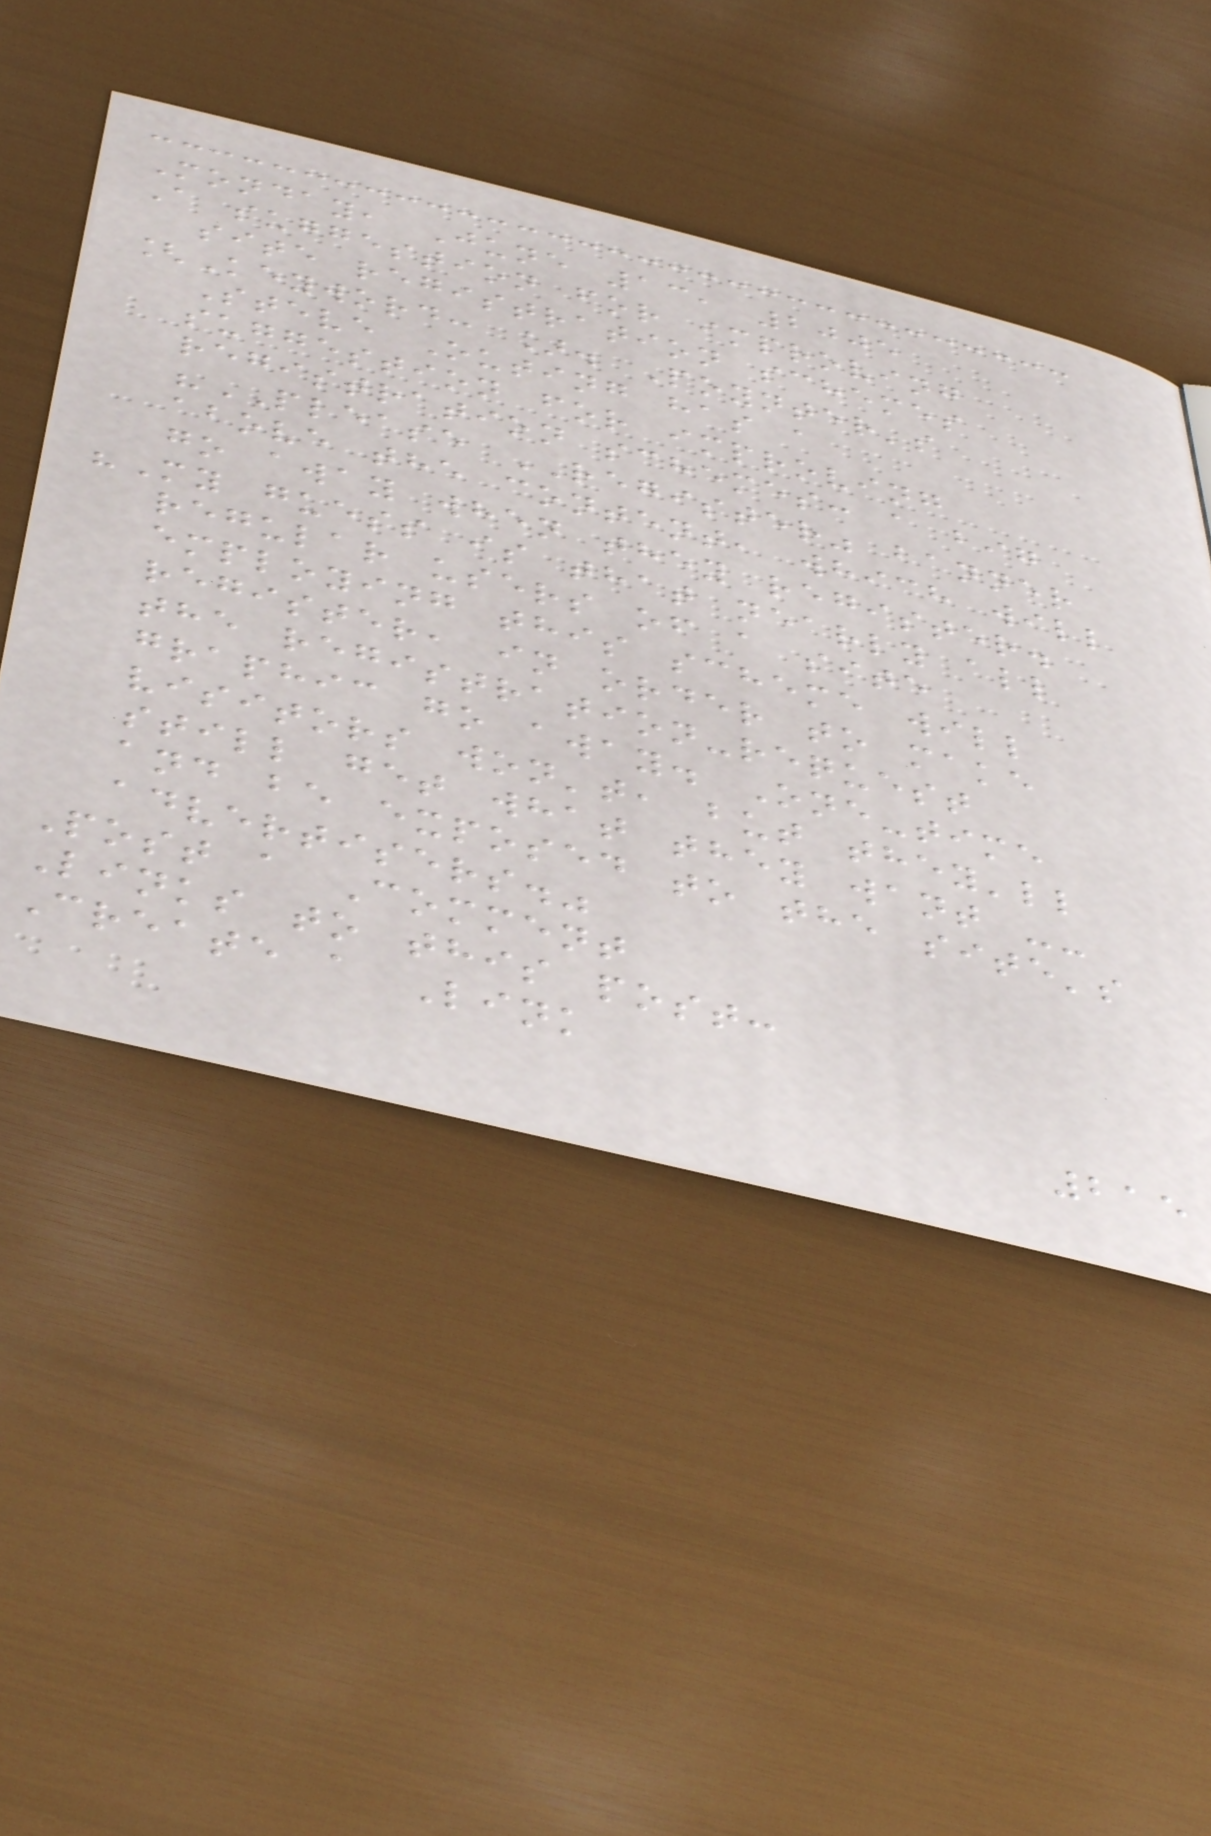Monday, June 13, 2005
A suggestion for improving
site registration schemes
[Keyword: ]. Poynter's
Steve Outing has a
suggestion for improving
registration schemes: a big
"PLEASE REGISTER" banner
above the content, which will
go away when they register.
"My guess is that nearly all
regular users of a site
employing this scheme will
register, in order to make
the registration-request
graphic go away. One-time
visitors won't, but they'll
still get what they want --
and be exposed to the site's
advertisers."
Post a Comment
Links to this post:
Create a Link
215
